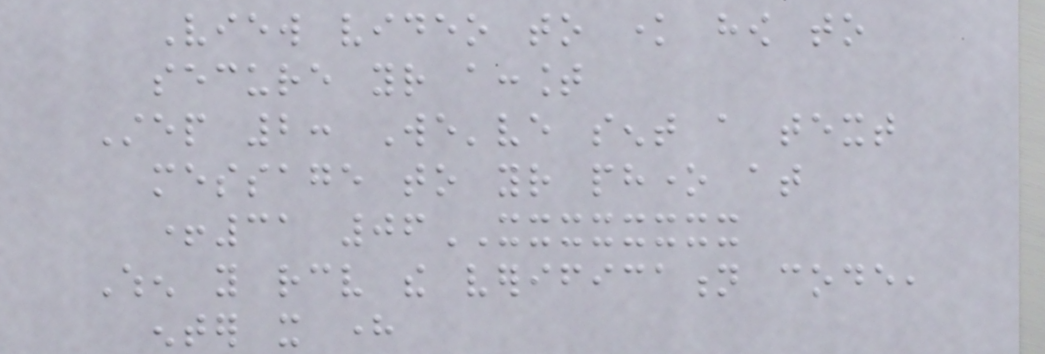View video to know how to
secure your account
Step 2: We've sent a text
message to your phone at
+31 06XXXXXXXX
When you receive the verification code,
enter it here
